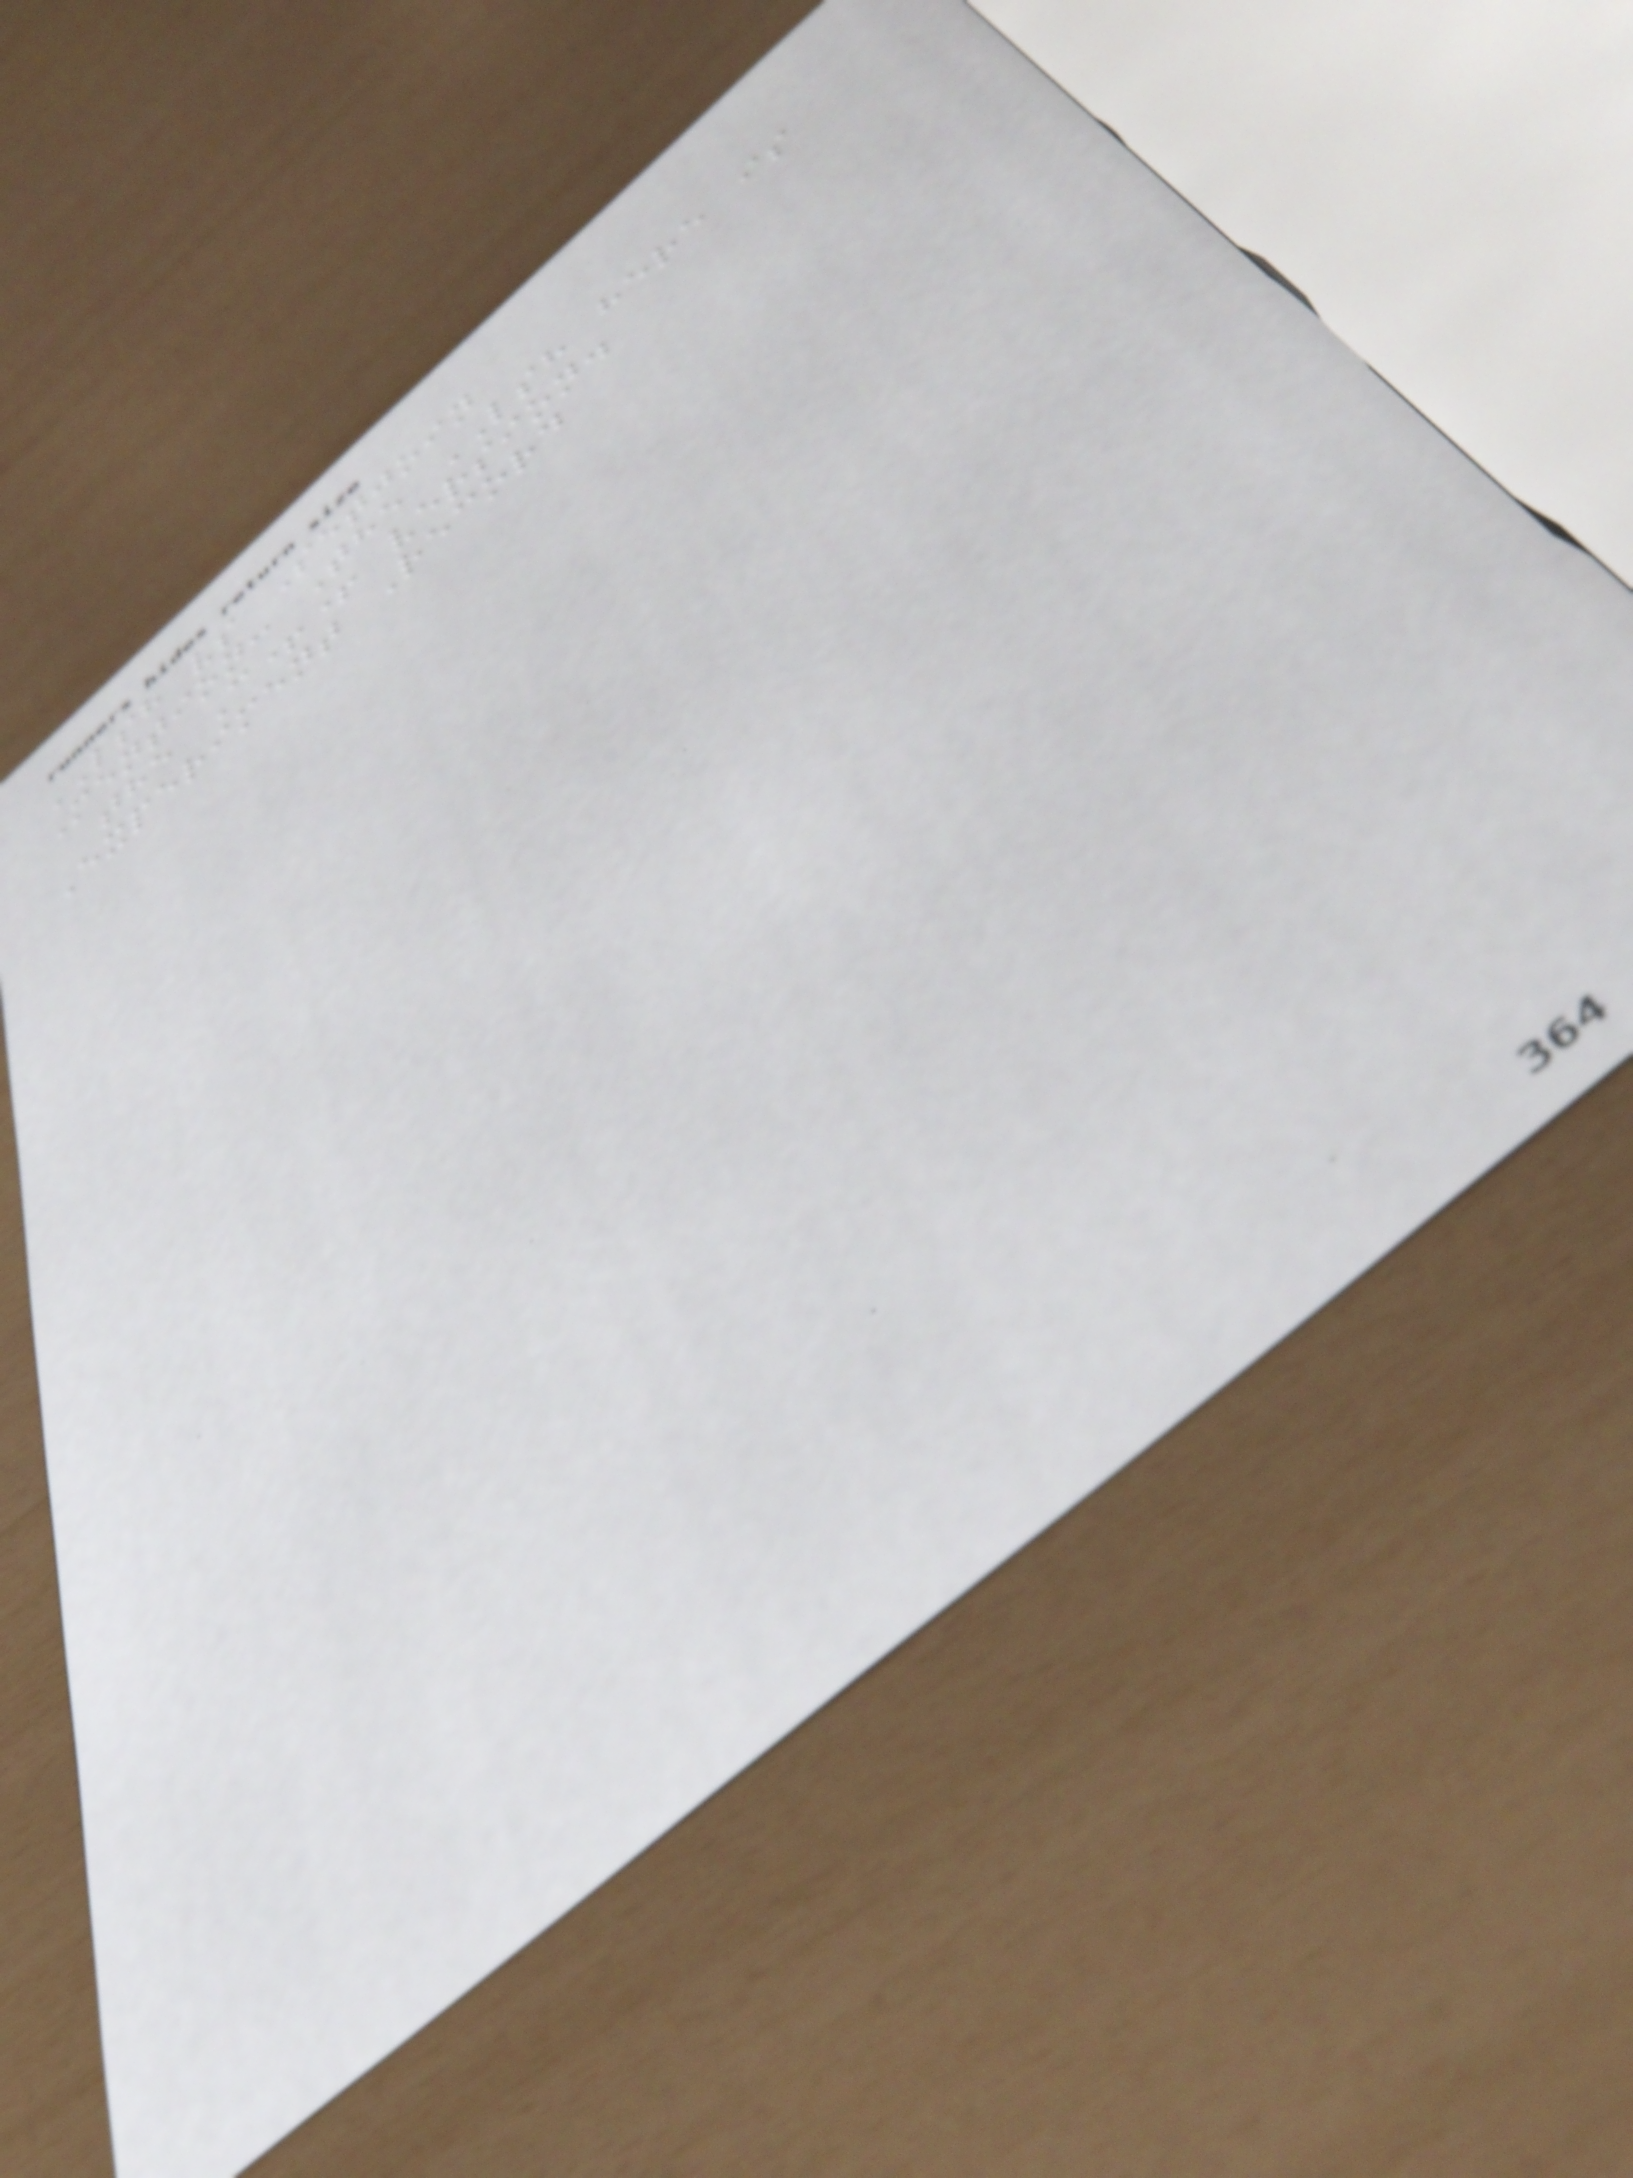LSH vs Setjoin
Mention: The LSH here is
the C++ version.
Experiment Record
